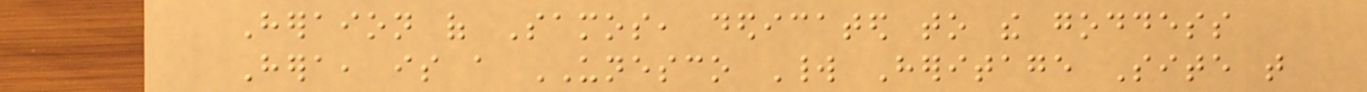Heraion of Samos, dedicated to the goddess
Hera, is a UNESCO World Heritage Site that
